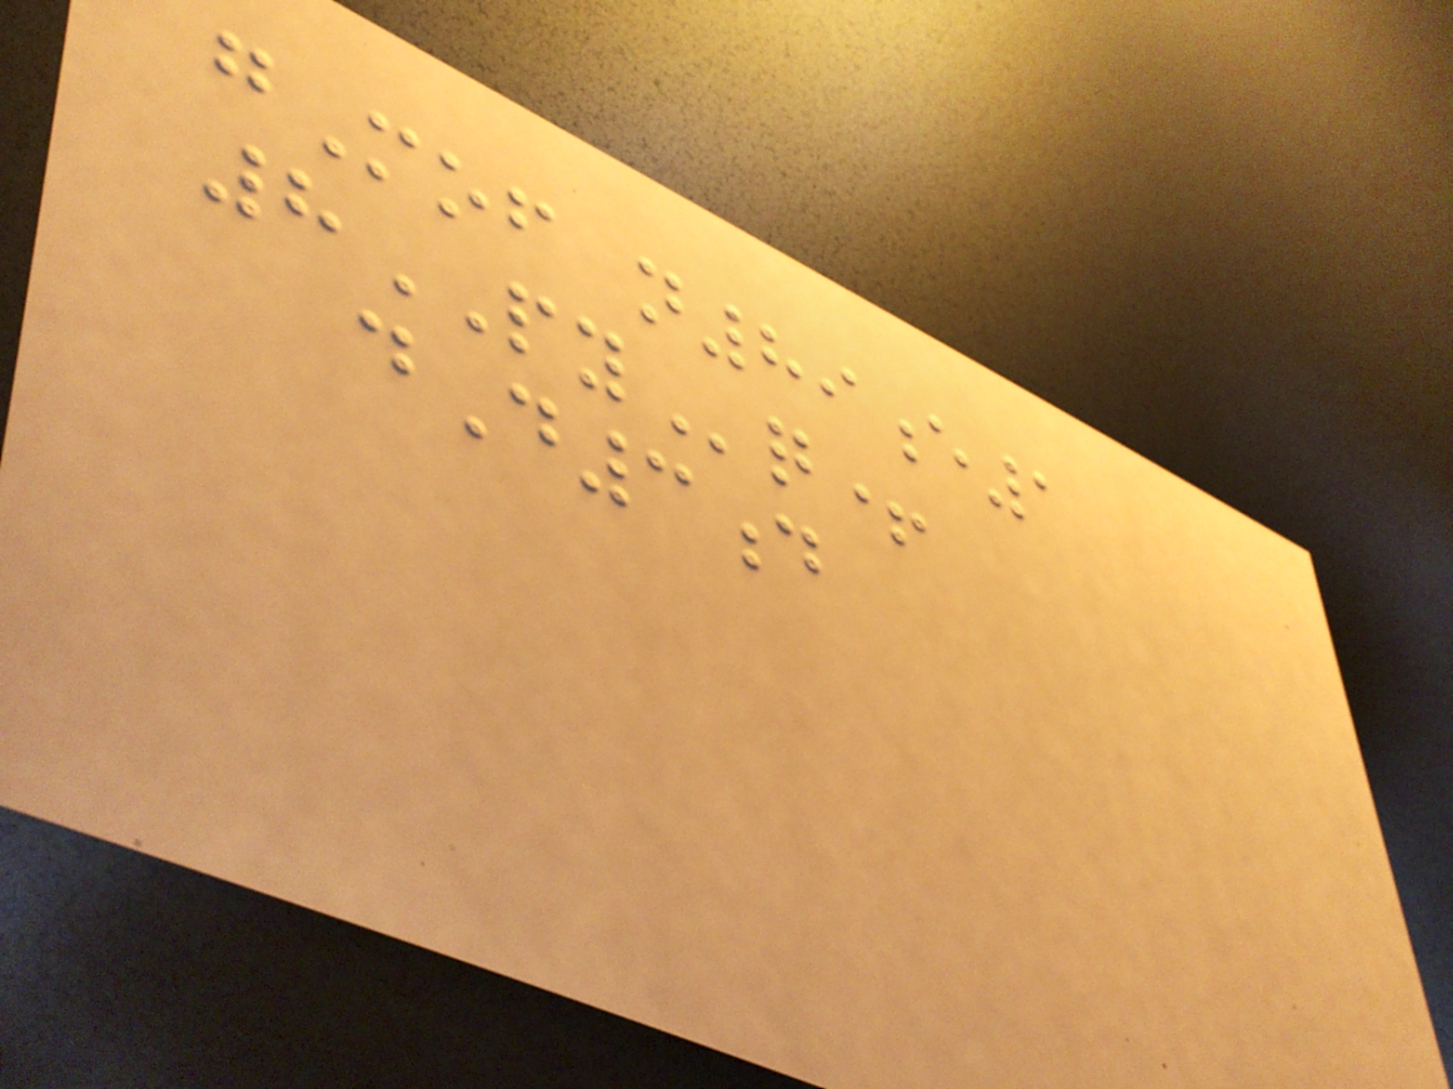gMof n89e1
8PYq+
dD3d
